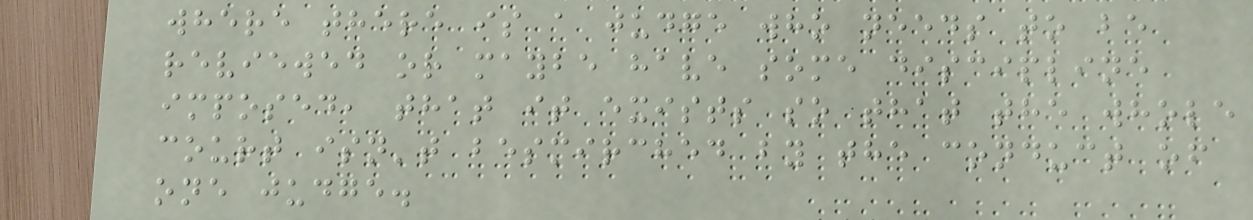where there is a judge who needs to be
reviewed or maybe have some discipline
imposed, that it exists so that the whole
court isn't besmirched by the conduct of
one judge.
